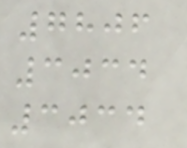7806
3034
3034
